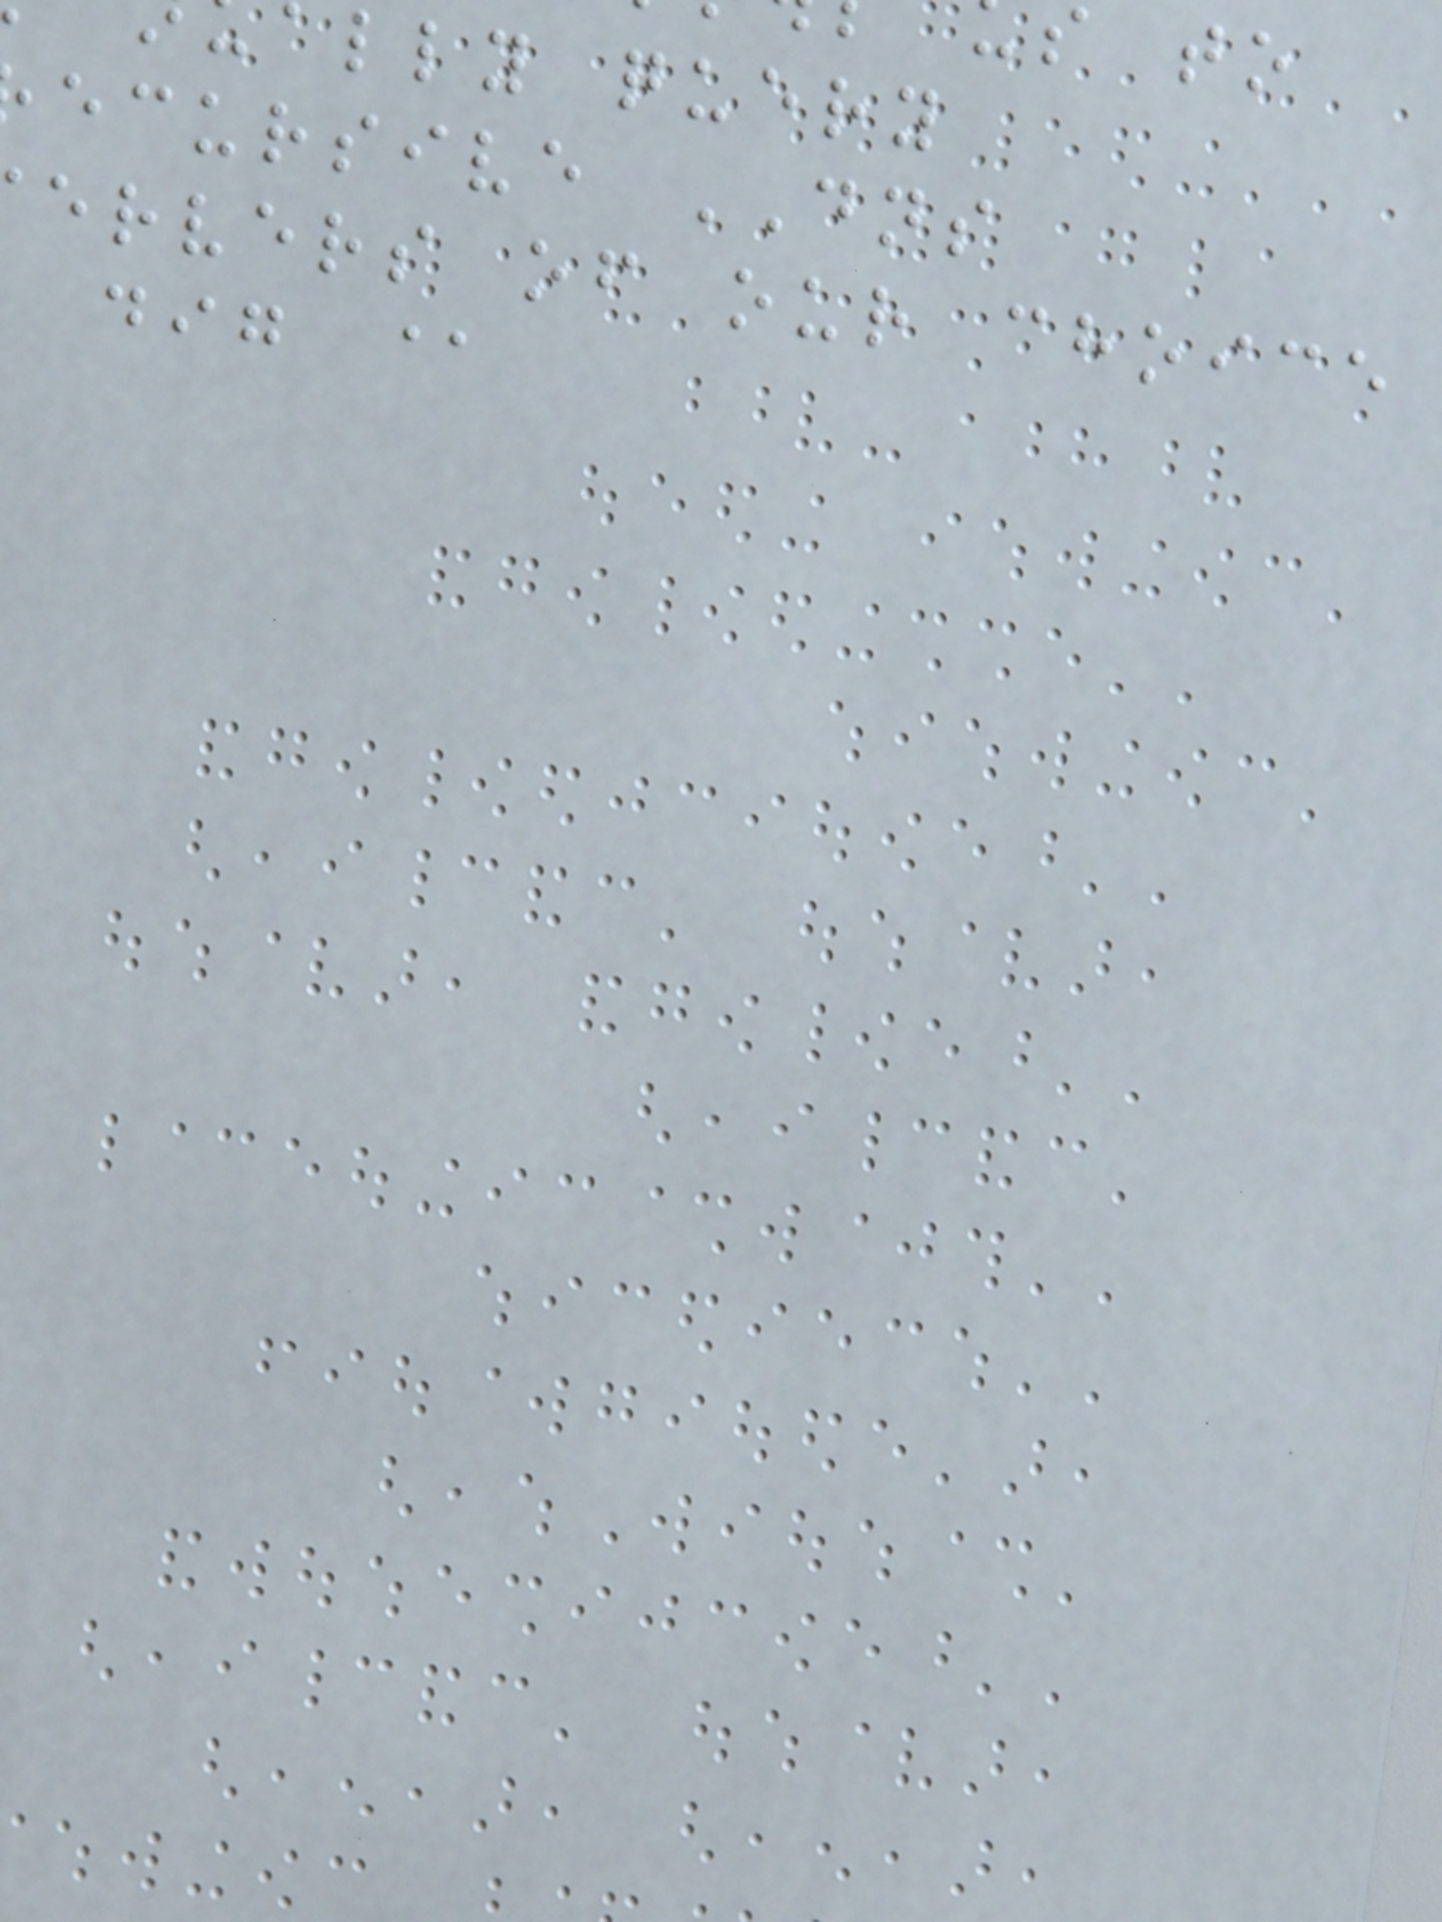lly query
ecursive DNS
ervers of our choice
dig @
